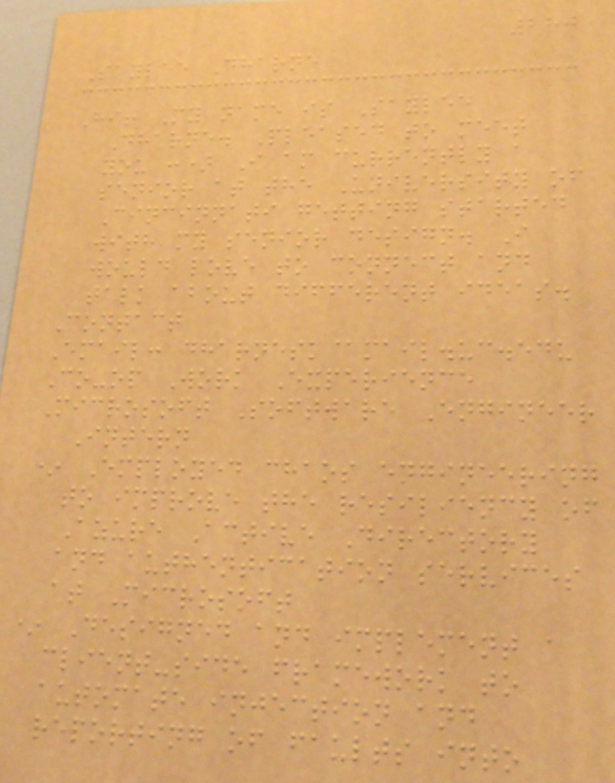280
Saylee Dharne
Hi! My name is Saylee
Dharne. Pleased to meet
you :) I am currently a
senior at the University of
Cincinnati getting started
with my senior design. I
would love to connect and
talk about different ideas.
Contact
Email: dharnesk@mail.uc.edu
Co-op Work Experience
Microsoft Software Engineer
Intern
* Employed chaos engineering
to improve the resiliency of
Azure Active Directory
and authentication services
at Microsoft
* Designed and implement a
client-side framework to
automate injection and
reporting of faults into
